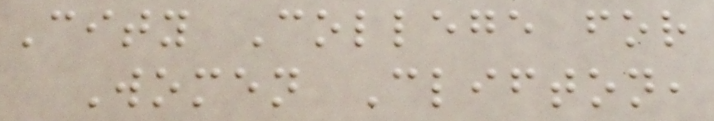City College for
Women Clifton,
